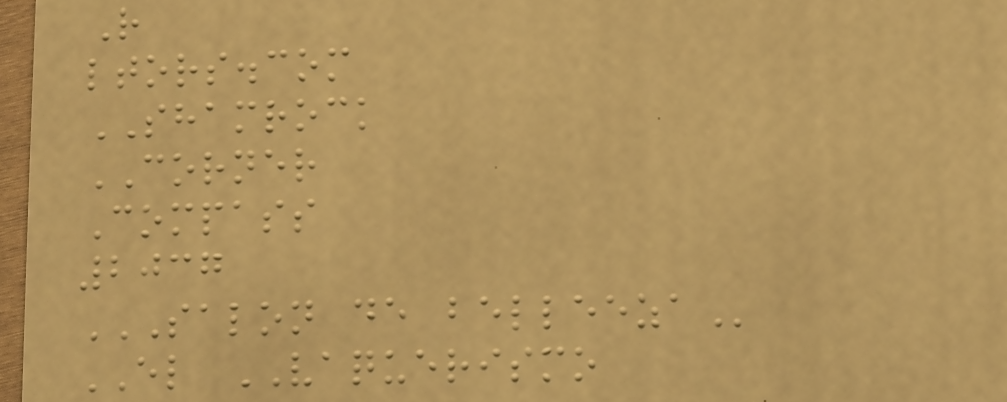R
ltors.com
SHAMROCK
CORNER
Compass
2037
SALON DE BELLEEZA
EL VAQUERISMO
